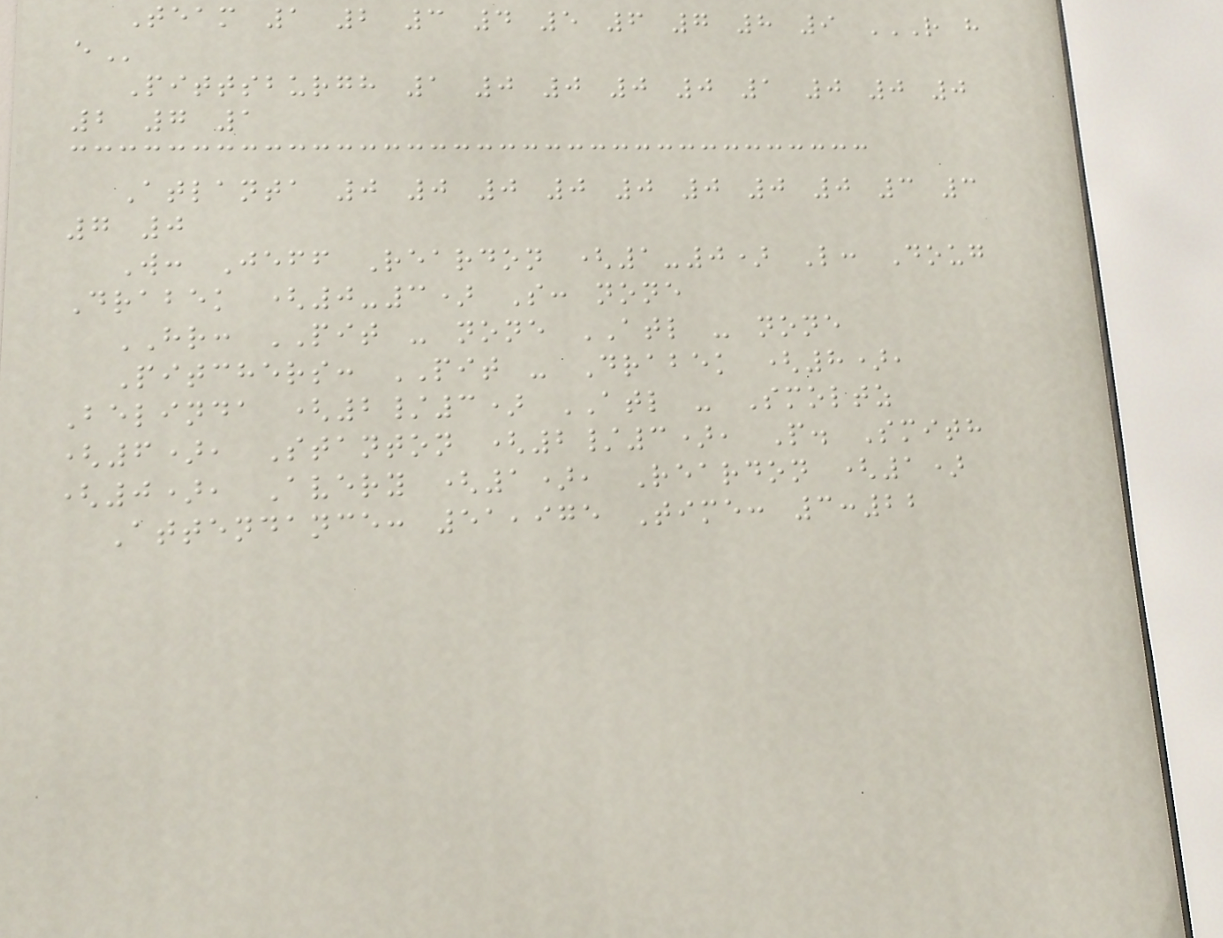Team 1 2 3 4 5 6 7 8 9 R H
E
Pittsburgh 1 0 0 0 0 1 0 0 0
2 7 1
Atlanta 0 0 0 0 0 0 0 0 3 3
7 0
W: Jeff Reardon (1-0) L: Doug
Drabek (0-3) S: none
HR: PIT - none ATL - none
Pitchers: PIT - Drabek (8),
Belinda (2/3) ATL - Smoltz
(6), Stanton (2/3), P. Smith
(0), Avery (1), Reardon (1)
Attendance: 51,975 Time: 3:22
